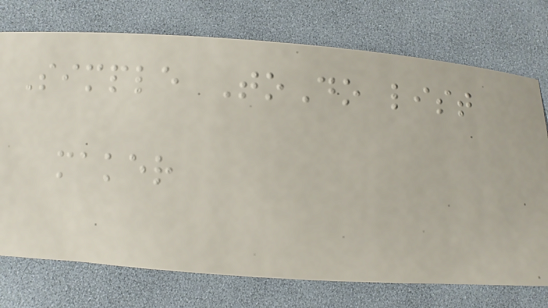Simple ToDo list
maker
